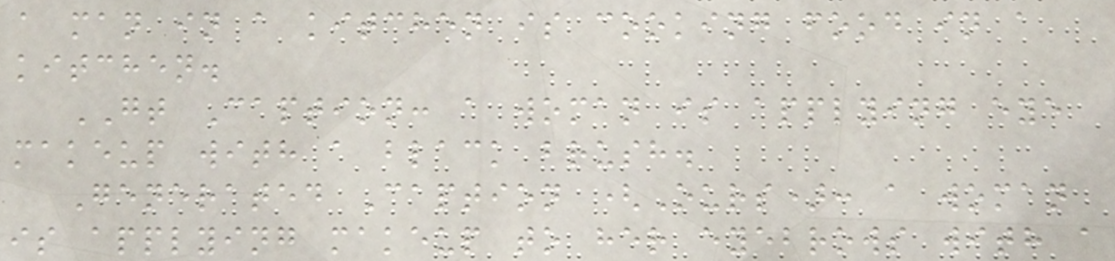a man in a kitchen is cooking food in a
kitchen.
GT Caption: a woman is applying eye
makeup with a black brush.
Generated Caption (Ours): a woman
is applying makeup to her eyebrows with a
